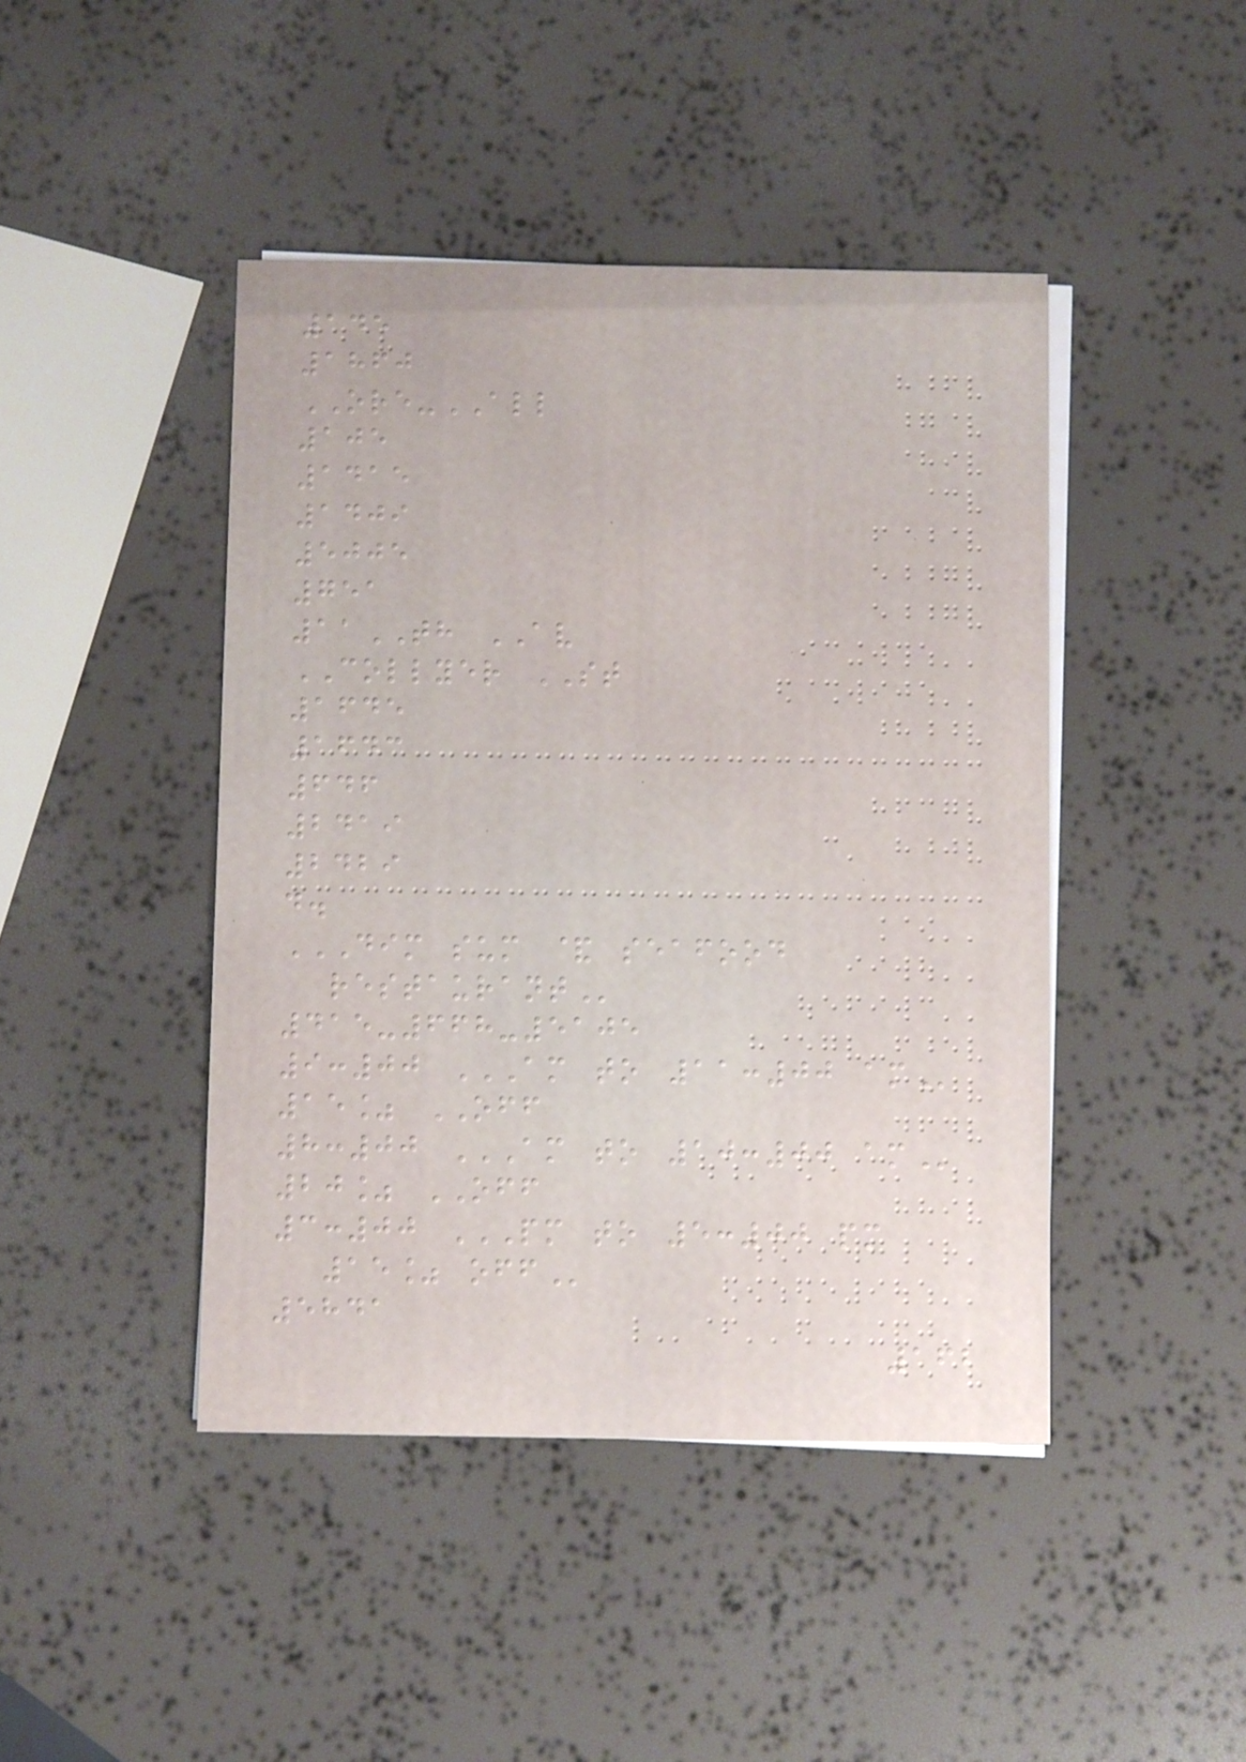145
1860
ORE-ALL
105
1415
1409
5005
751
11TH AV
COLLYER ST
1645
1643
646
2419
2429
d.
DIM SUM & SEAFOOD
RESTAURANT
415-668-5105
9:00 AM TO 11:00 AM
15% OFF
8:00 AM TO 10:00 AM
20% OFF
3:00 PM TO 5:00 PM
15% OFF
5841
162
